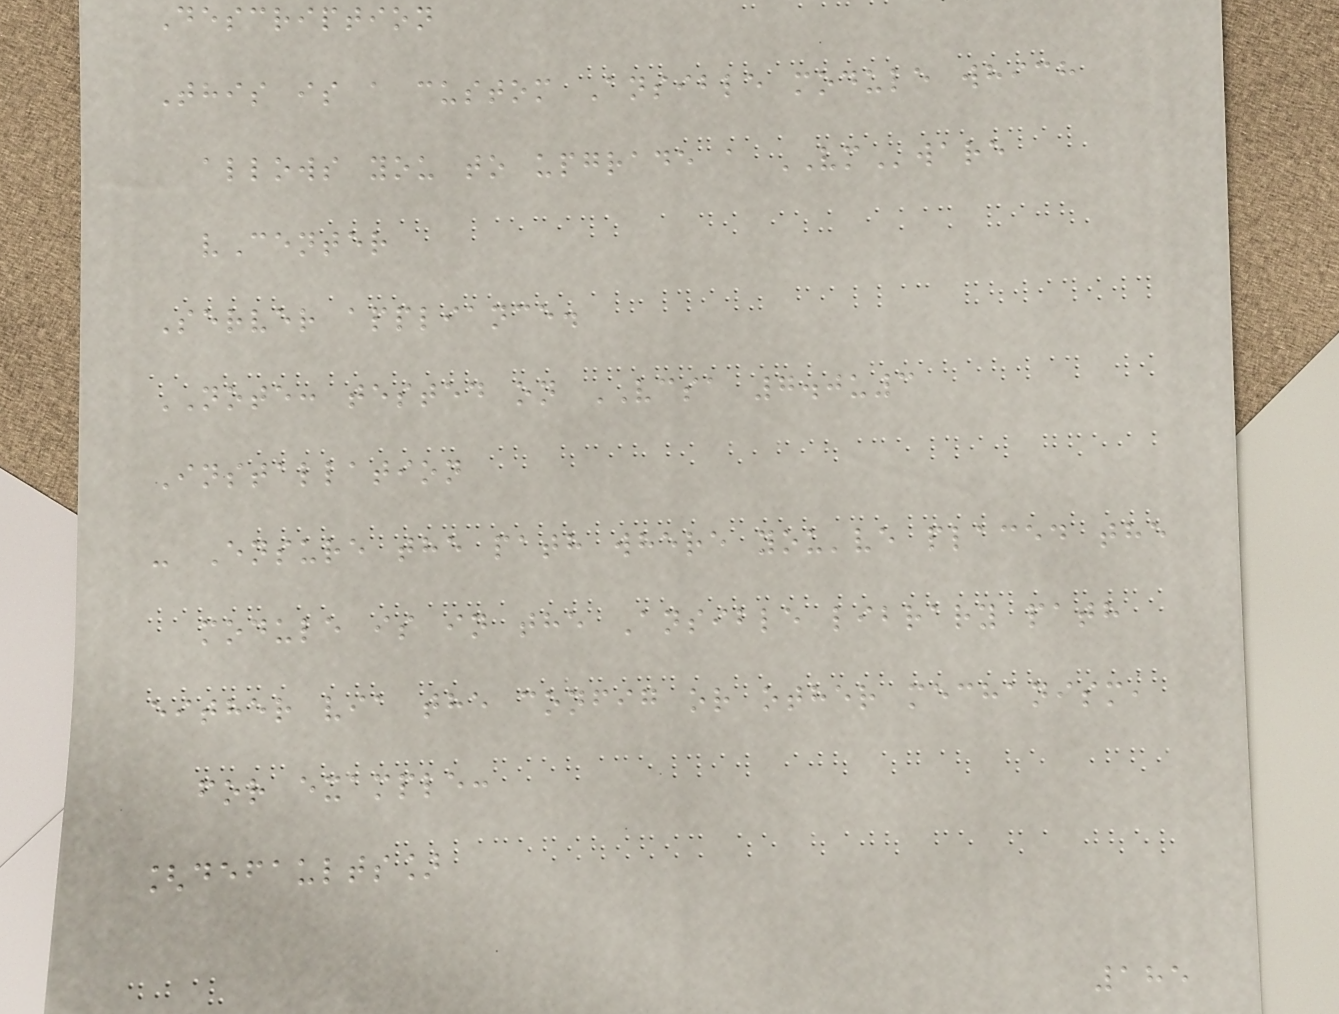Description
This is a custom Ansible module which
allows you to upgrade a VMware
vCenter
Server appliance.
NOTE: tested on VCSA 7.0u3
Installation
- Ensure the path where you've placed the
module is in the Ansible library path
either via the config or other mechanism,
for example:
[defaults]
185
